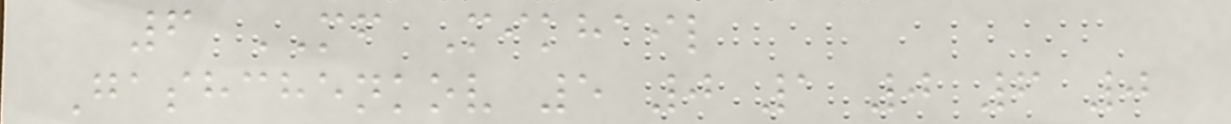6 MF Mikhail
Gashchenkov 5 0 1 0 6 0
